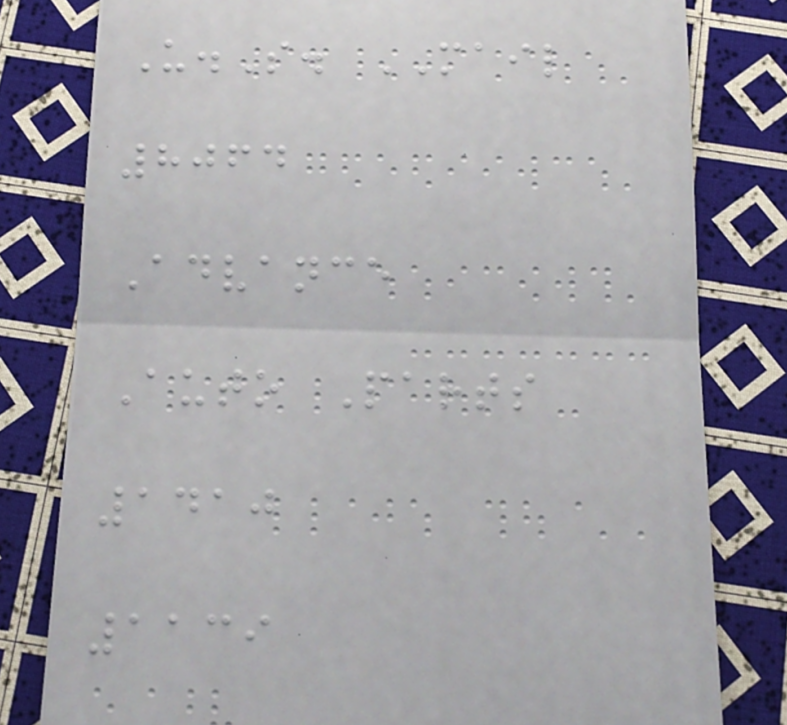U.S. MAIL
8064
Advance
Auto Parts
1410
1139
